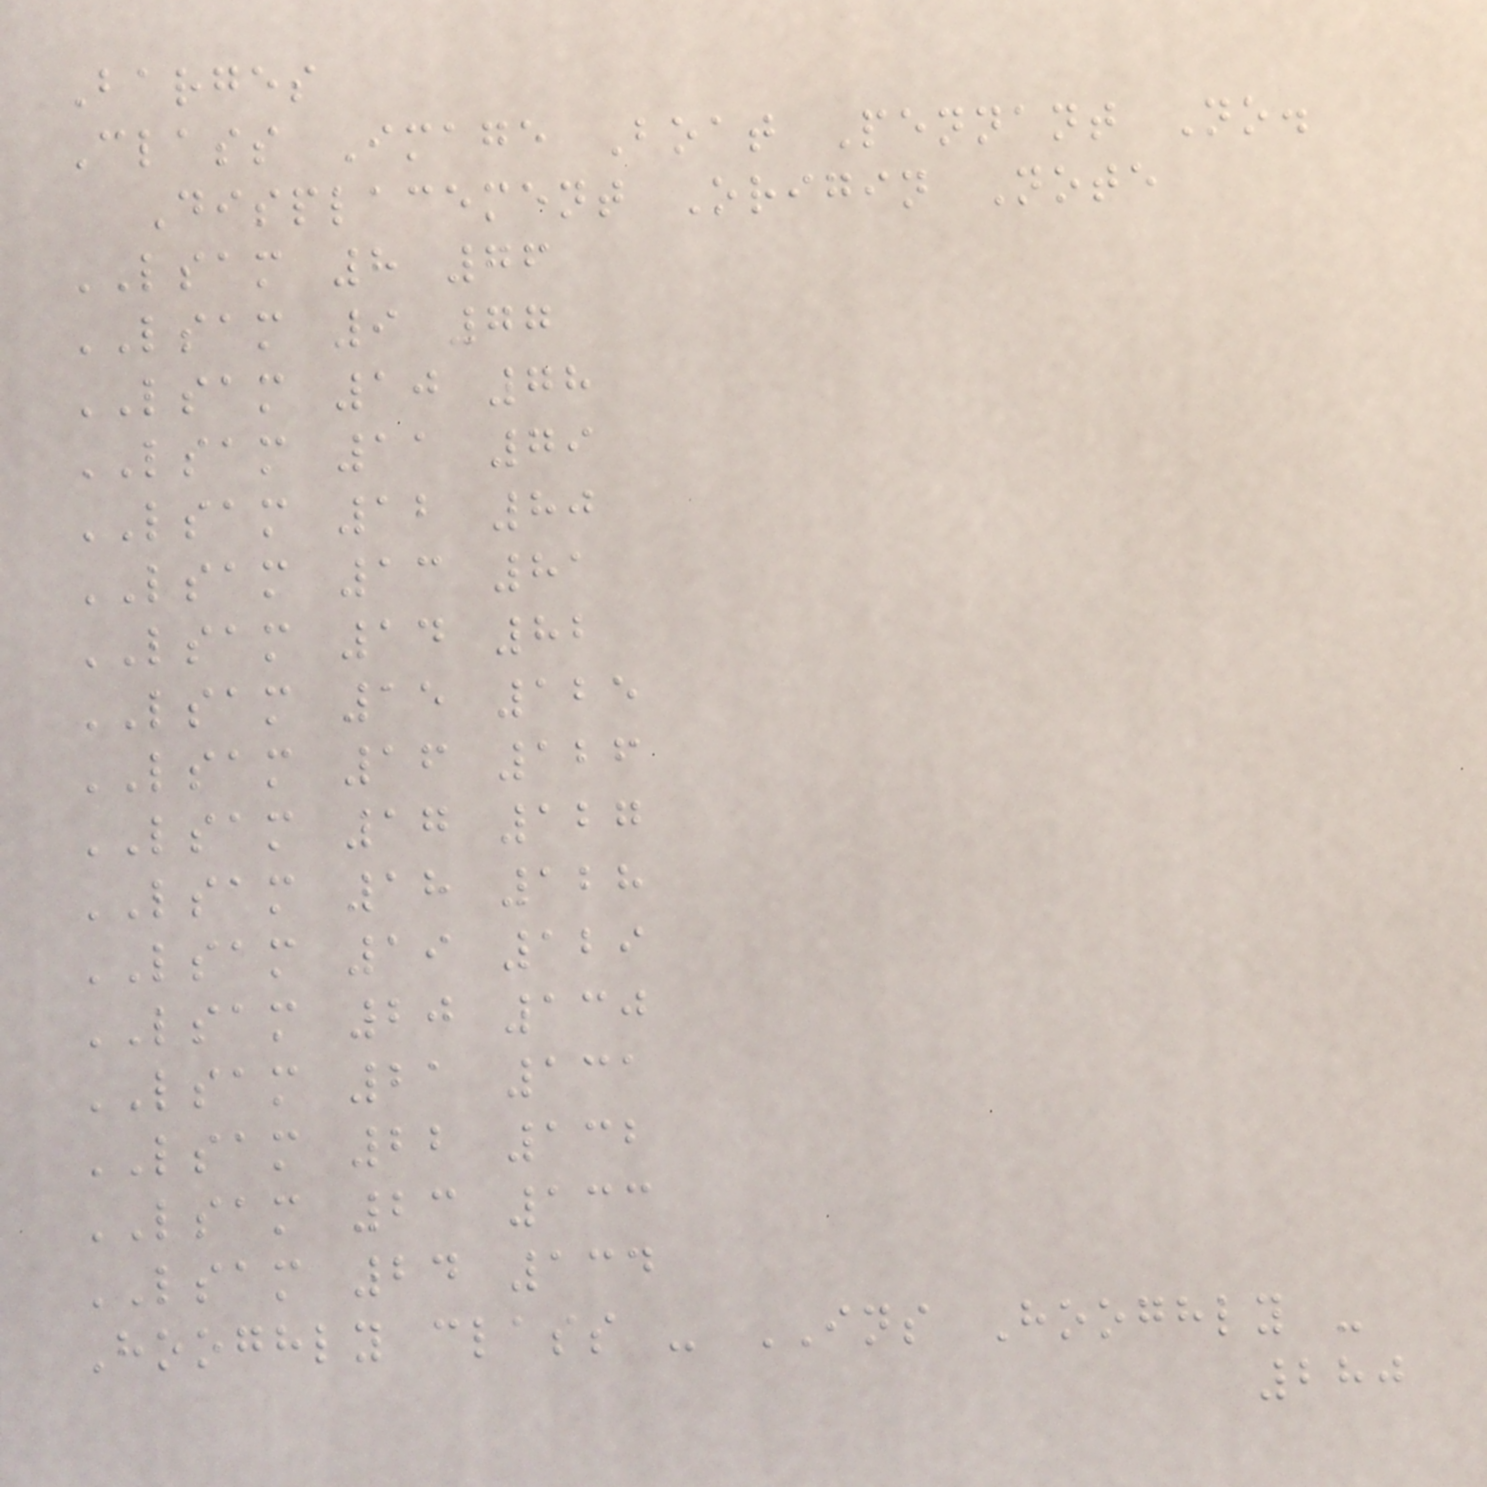Barges
Class Image Boat Pennant No.
Displacement Origin Note
LSAM 8 76
LSAM 9 77
LSAM 10 78
LSAM 11 79
LSAM 12 80
LSAM 13 81
LSAM 14 82
LSAM 15 125
LSAM 16 126
LSAM 17 127
LSAM 18 128
LSAM 19 129
LSAM 20 130
LSAM 21 131
LSAM 22 132
LSAM 23 133
LSAM 24 134
Hooghly class - INS Hooghly -
280
